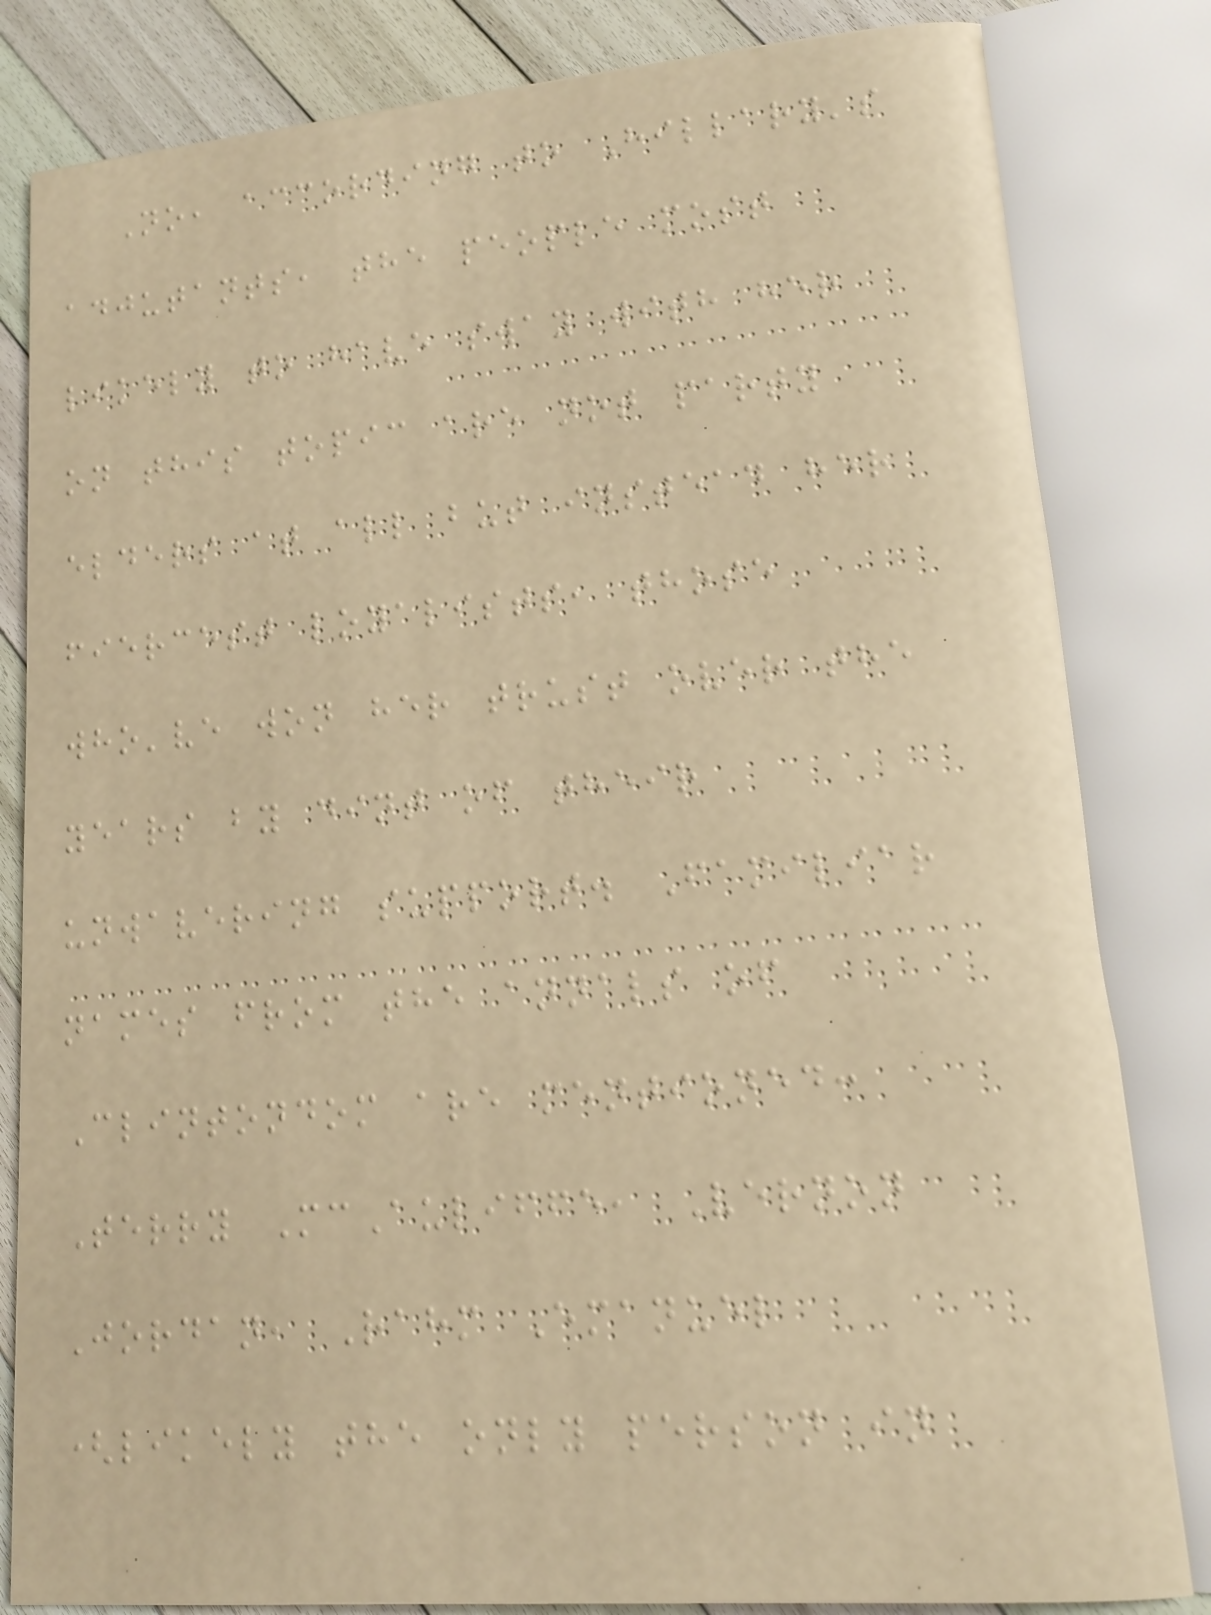No, according to Hillary's
adjutants, the people most
likely to have sway with her
on this topic are not party
elders at all but instead her
fiercest loyalists, those
who've won her trust over the
years by dint of their
unwavering support. Familiar
names from the annals of
Clintondom are mentioned:
Terry McAuliffe, Vernon
Jordan, Rahm Emanuel
(likely the only person in
